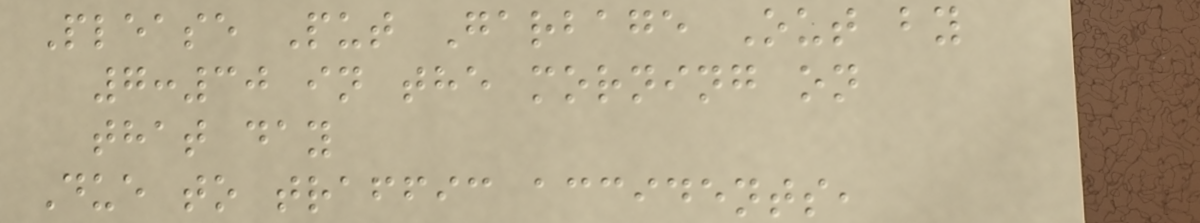Please Put Garbage Out by
7:30 in the morning on
that day
Due to traffic accidents,
